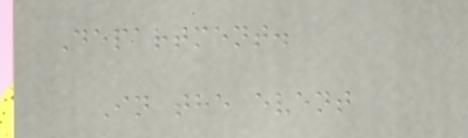Department.
In the event
